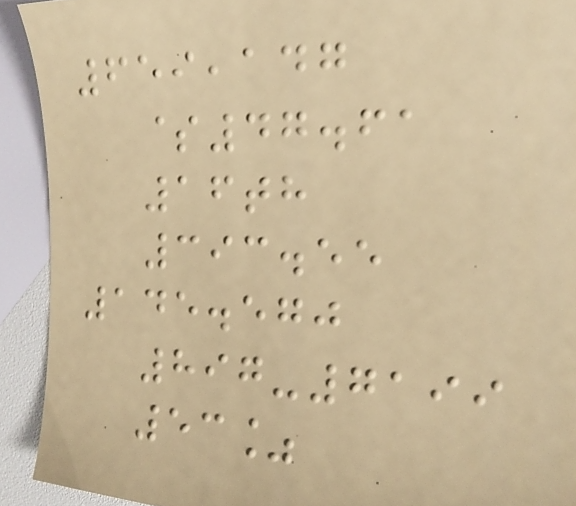659,147
$47.61
16th
393.55
145.570
897-7199
53%
